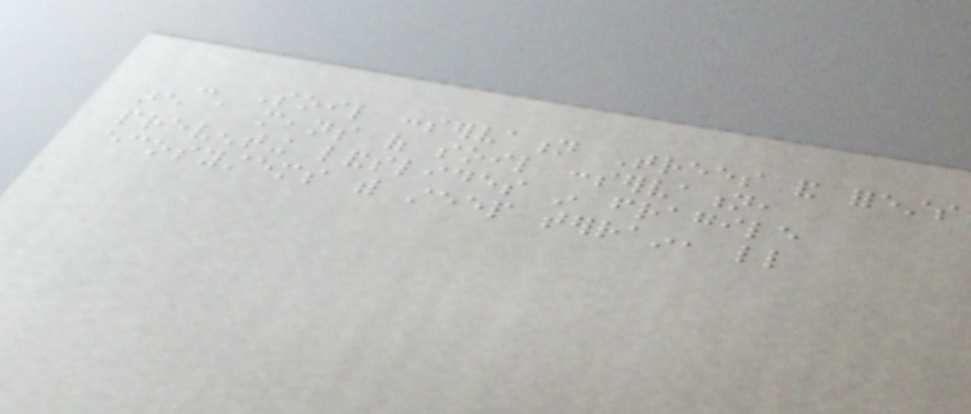- Soil conservation Trees and forests
are a means of soil conservation,
preventing landslides in fragile
ecosystems with steep terrain, little
